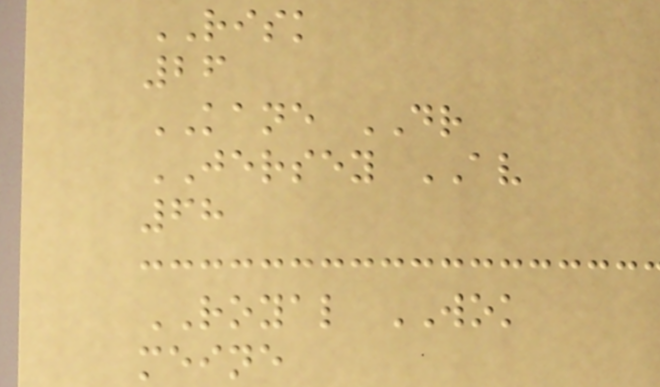RISK
26
KANE DR
JERSEY AV
68
ROYAL WOK
meine
